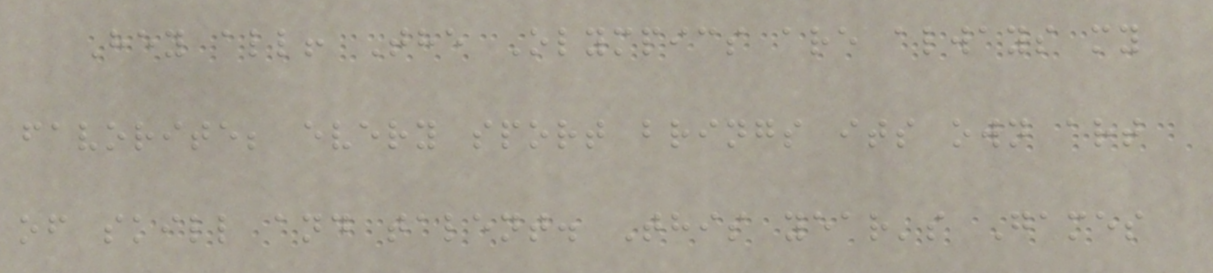Hey all! The Olympics are always my
favorite; every sport brings its own art
of skill and talent. This year's Games
